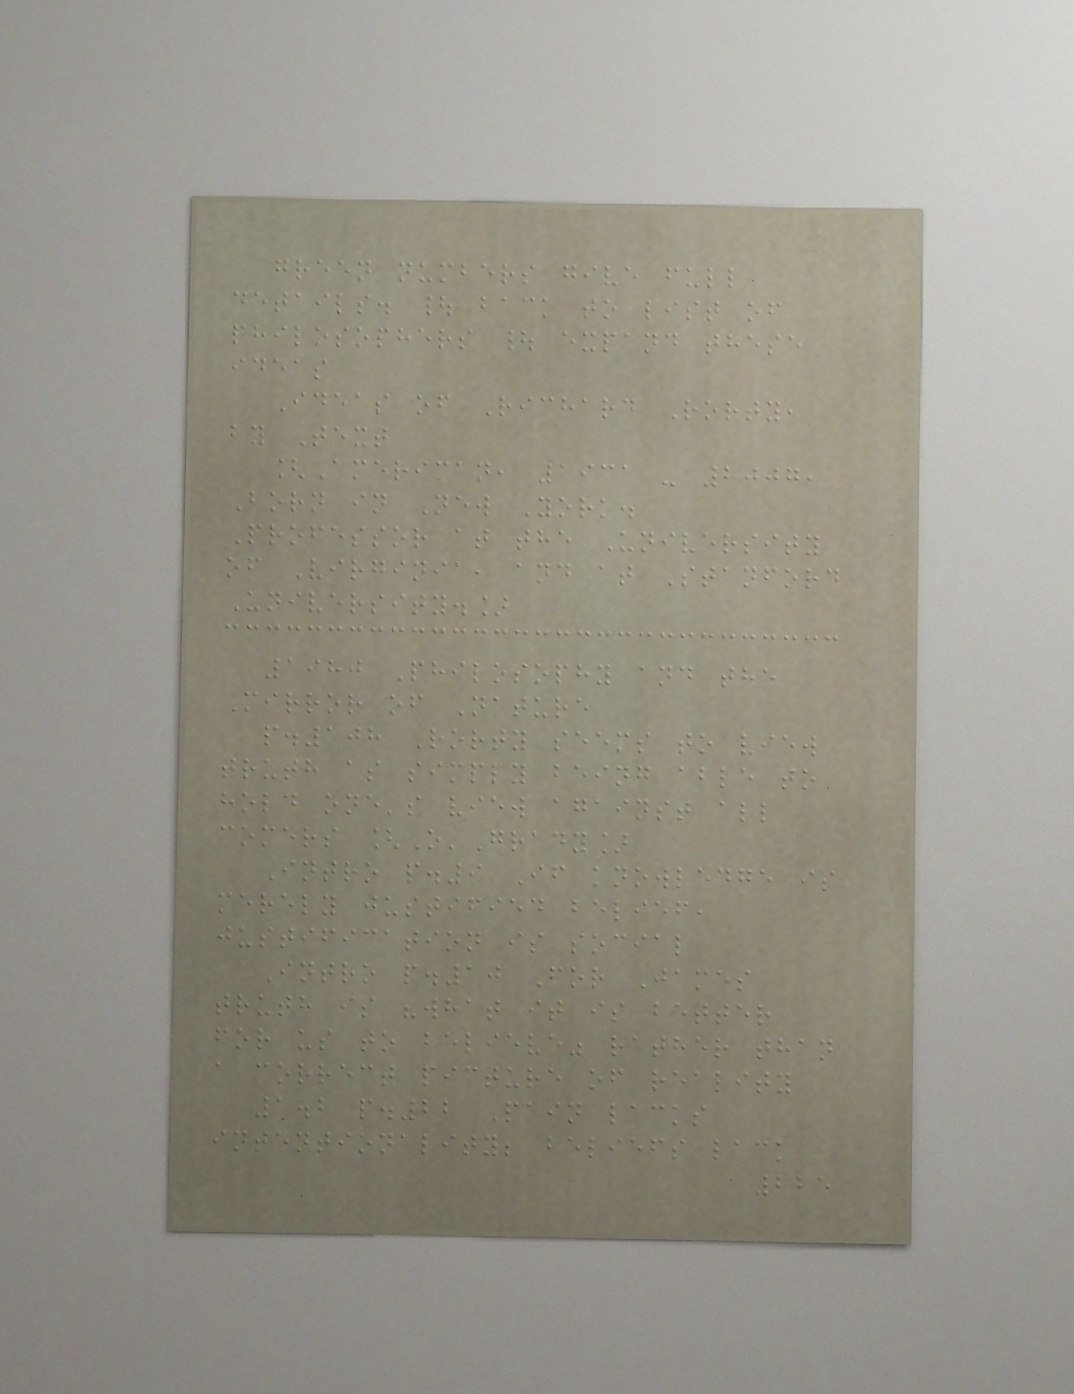green numbers give full
details. | back to list of
philosophers | expand these
ideas
Ideas of Richard Rorty,
by Text
[American, 1931 - 2007,
Born in New York.
Professor at the University
of Virginia, and at Stanford
University.]
1980 Philosophy and the
Mirror of Nature
p.108 Rorty seems to view
truth as simply being able to
hold one's view against all
comers [O'Grady]
Intro p.9 If knowledge is
merely justified belief,
justification is social
Intro p.10 For James
truth is "what it is better
for us to believe" rather than
a correct picture of reality
1.2 p.22 Pain lacks
intentionality; beliefs lack
225
